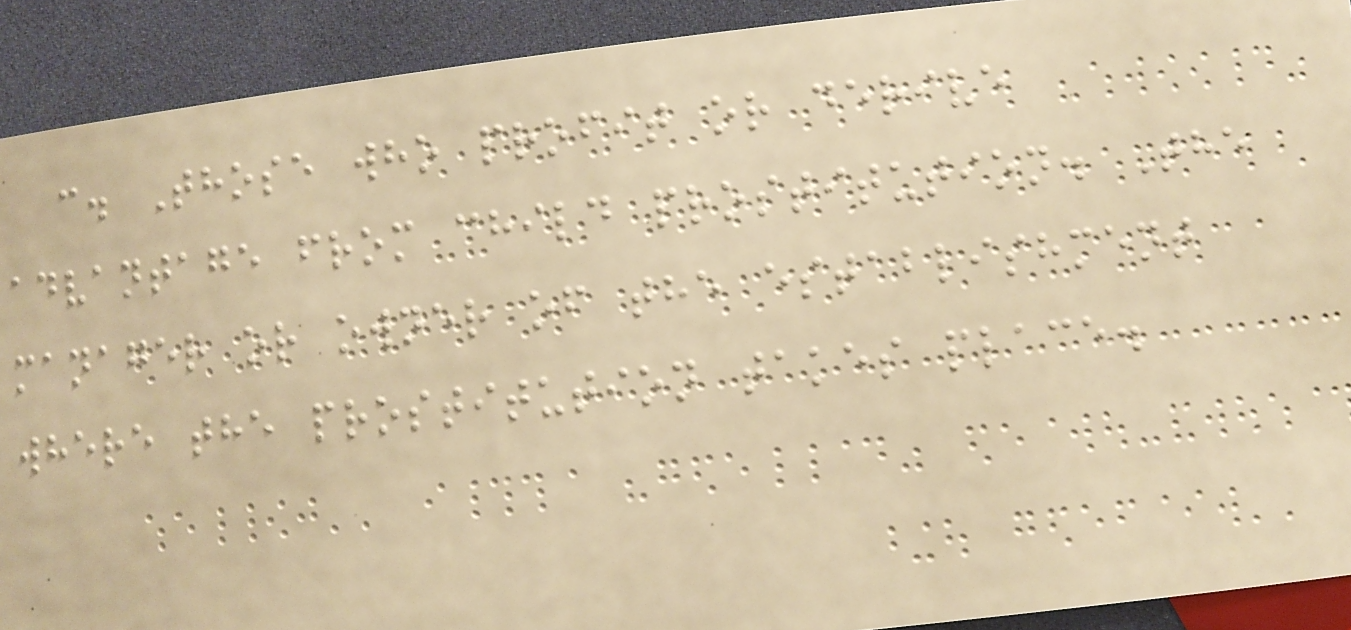c. Those who profit or derive
advantage from child prostitution. The
manager or owner of the establishment
where the prostitution takes place.
